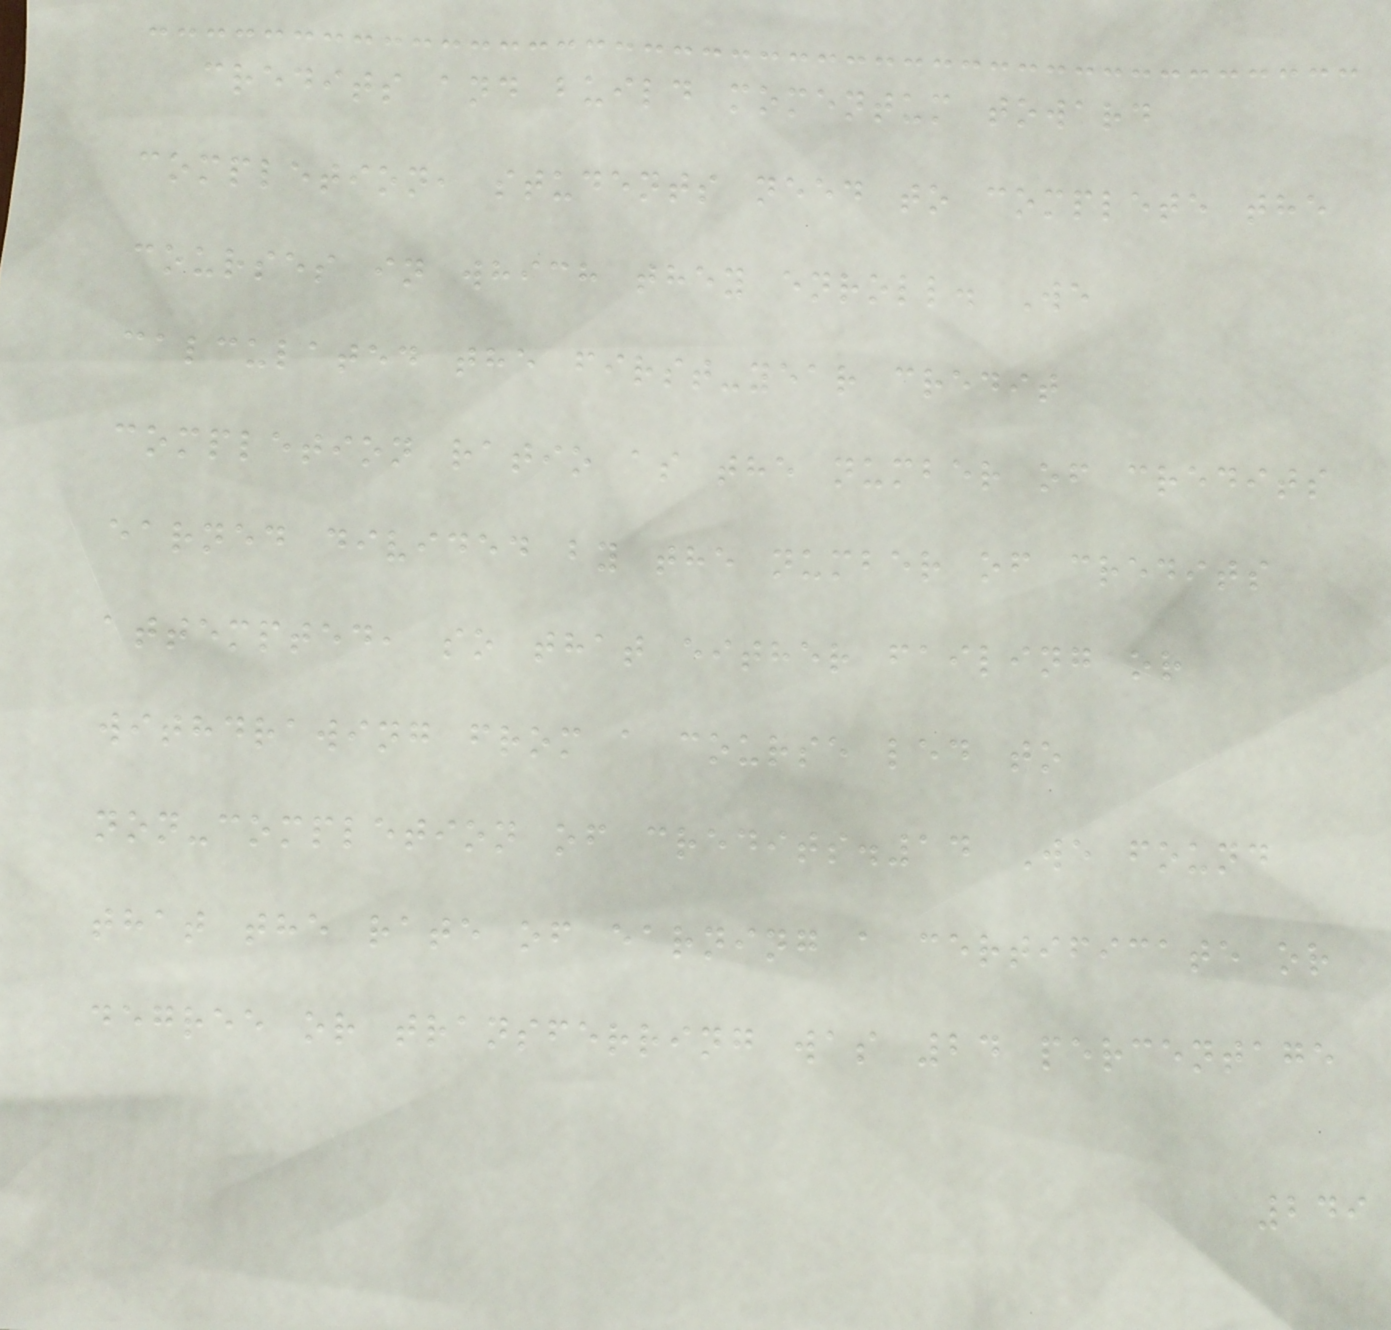credits and build momentum toward
completion, students need to complete the
courses in which they enroll. We
calculated the first-year credit
completion ratio as the number of credits
earned divided by the number of credits
attempted, so that either failing or
withdrawing from a course led to
non-completion of credits.14 We found
that the rate of earning a certificate or
degree or transferring was 24 percentage
249
